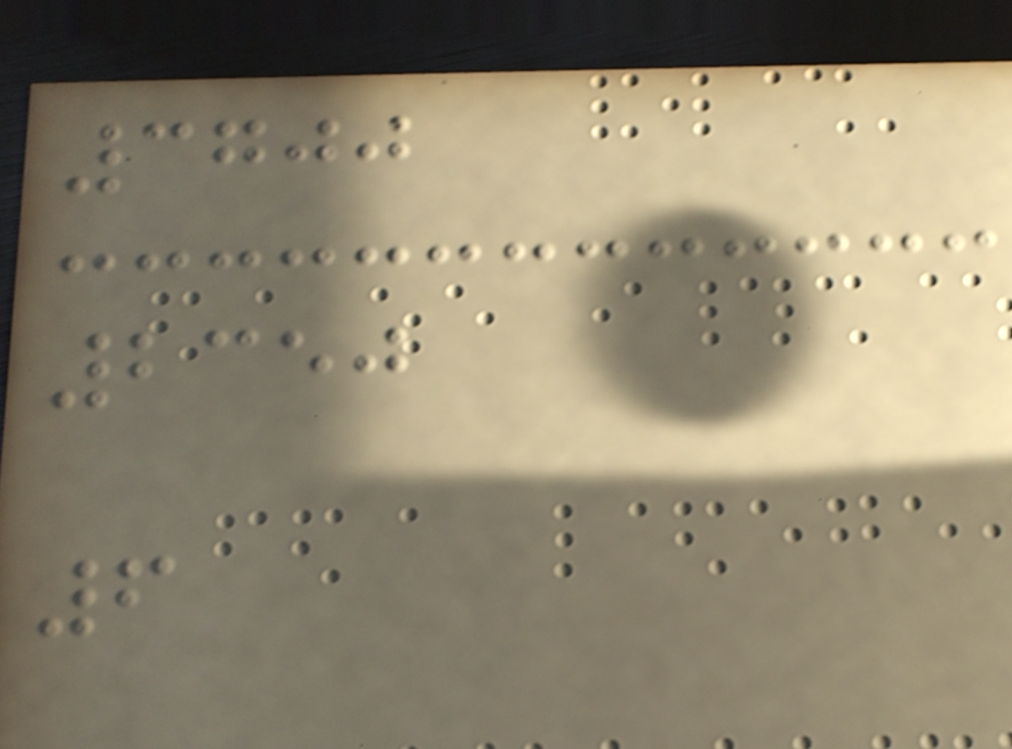3700
2350
6
